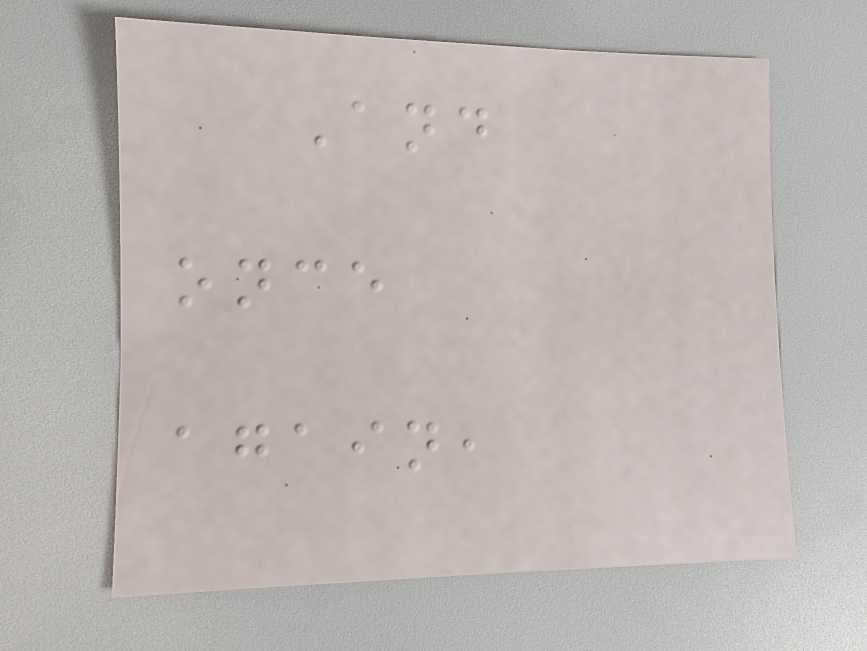And
once
again,
